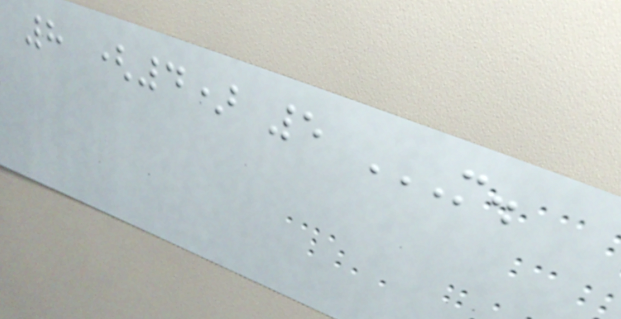8 (4) 5 M.
